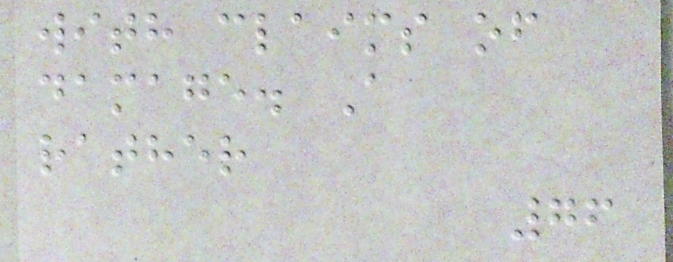with claims of
damage. A
rather
76
